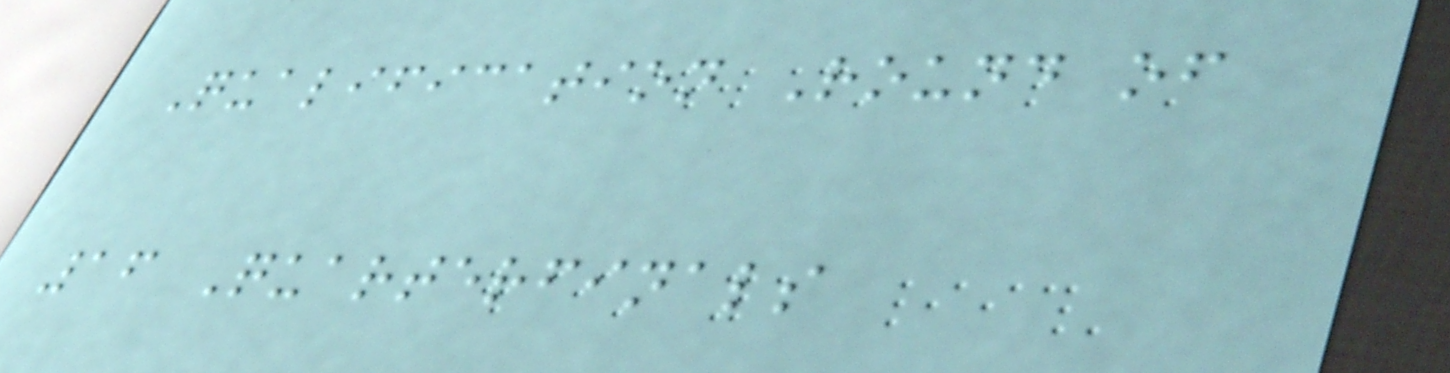Qualification Round of
16 Quarterfinals
